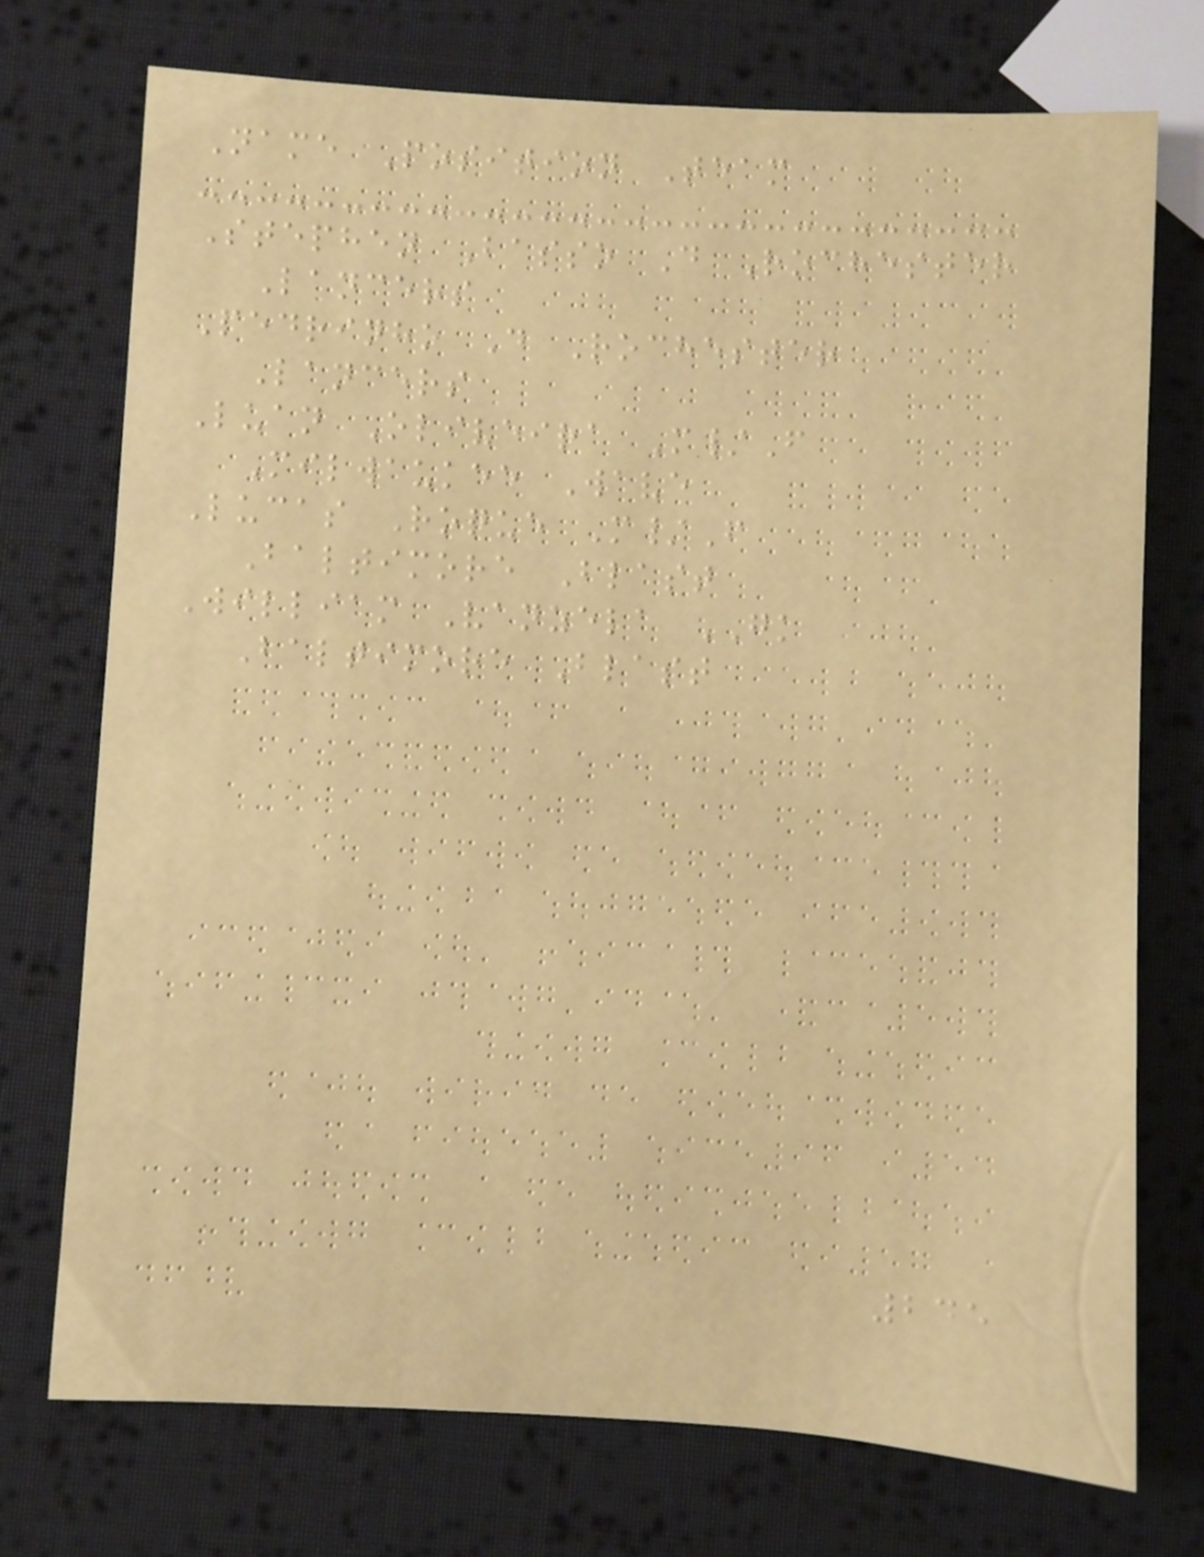Name Position Team
Stephen Basso D Rochester
Lancers
Pedrinho D Rochester
Lancers
Luan Oliveira M/F
Milwaukee Wave
Lucas Roque M/F
Baltimore Blast
William Vanzela GK
Baltimore Blast
245
